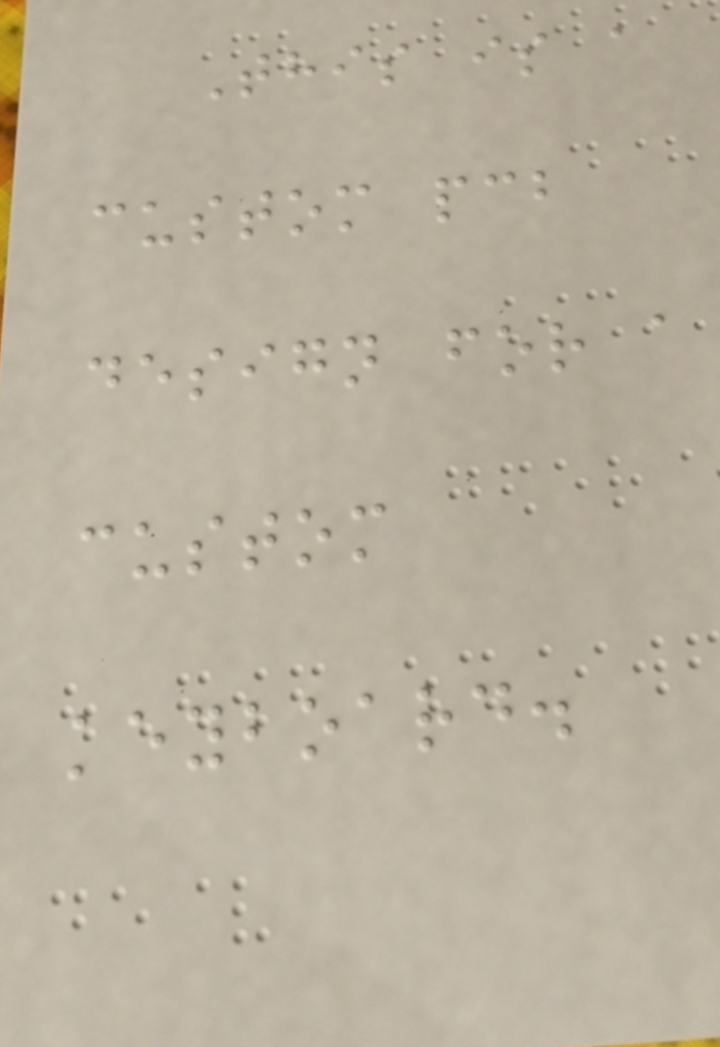This is a
custom pcb
design for a
custom
keyboard.
